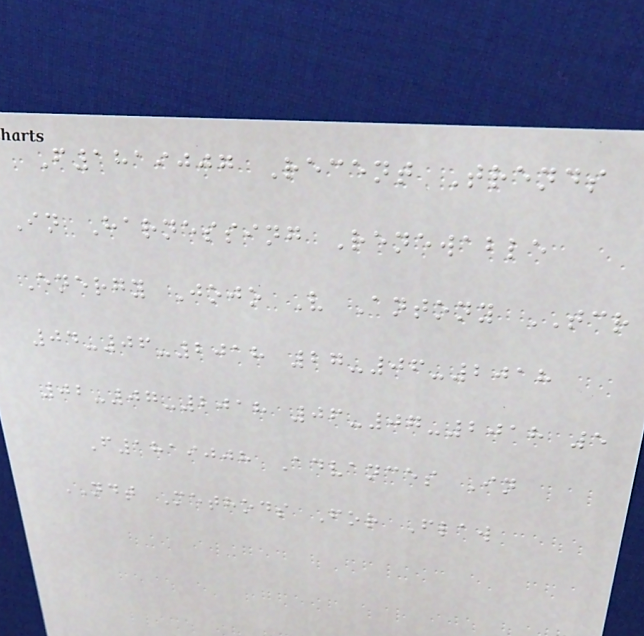F1819007 Recent Trends
In Harnessing Renewable
Energy Jojo V Antony TCR
04-06-2018 27-06-2018
02-07-2018 06-07-2018 5
F1819008 Advances In
NDT Methods For Flaw
